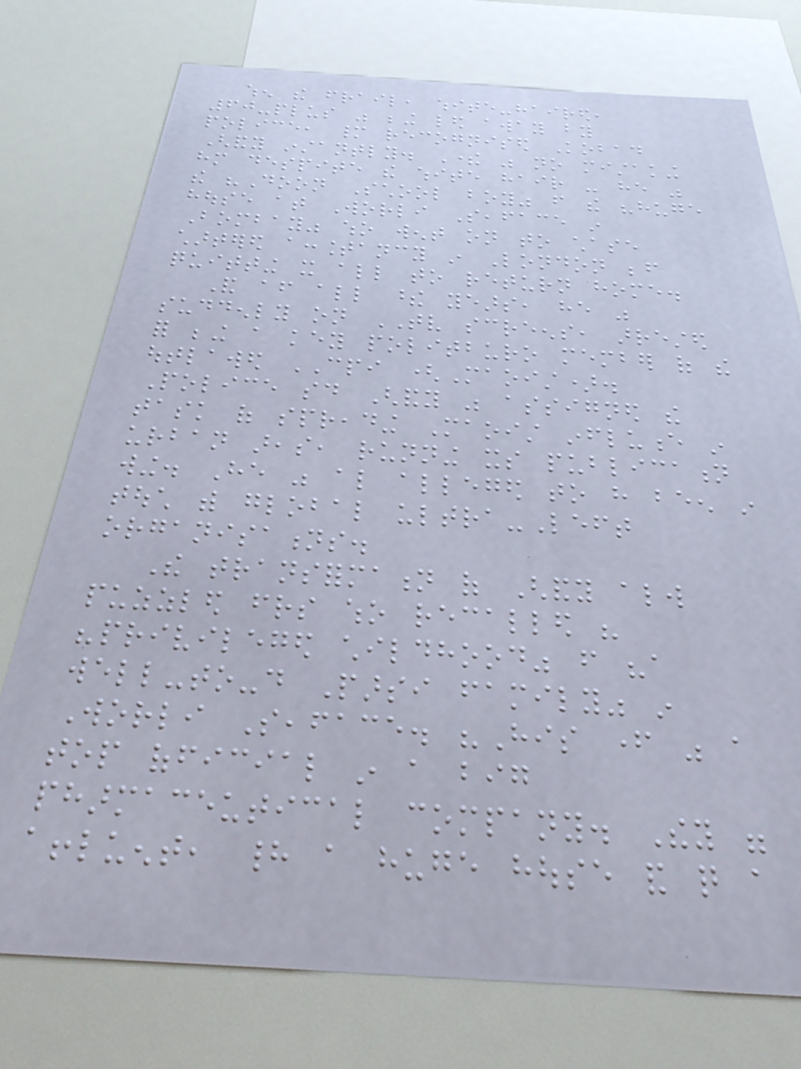when the frail, white-haired,
60-plus was being led away by
police, many recognised Kobad
Ghandy instantly. There was no mistaking
him despite the white hair - he was
the "Doon School boy" from the "huge
house at Worli Seaface in
Bombay" who went on to chase
chartered accountancy in London before
quitting it all to return home.
And after all these years, he was
suddenly on TV screens, arrested
for being a key politburo member of the
outlawed CPI (Maoist).
Police said Ghandy was assigned the
task of spreading Maoist influence in
urban areas, running its publication
wing. He was also alleged to have been in
touch with global ultra-Left
organisations.
The transformation of Ghandy always
puzzled friends who recalled his
"privileged childhood" from "a
well-to-do Parsi family" in
Worli Seaface. "His father was a
top official in a big
pharmaceutical company. They were
affluent, had a huge house and quite a
